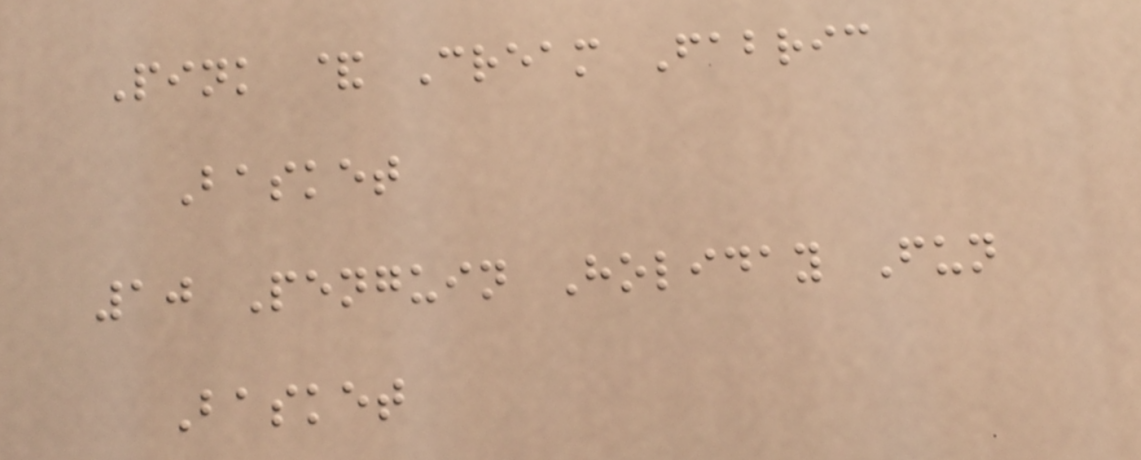Pink & Cream Fabric
Basket
10 Penguin Holiday Fun
Basket
